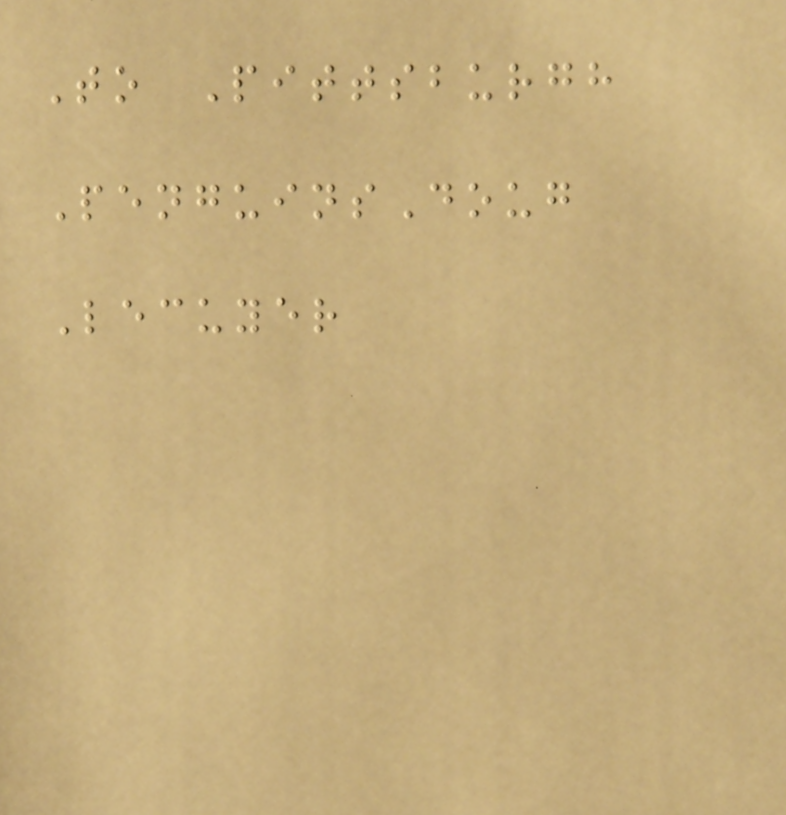To Pittsburgh
PenguinsDoug
Lecuyer
